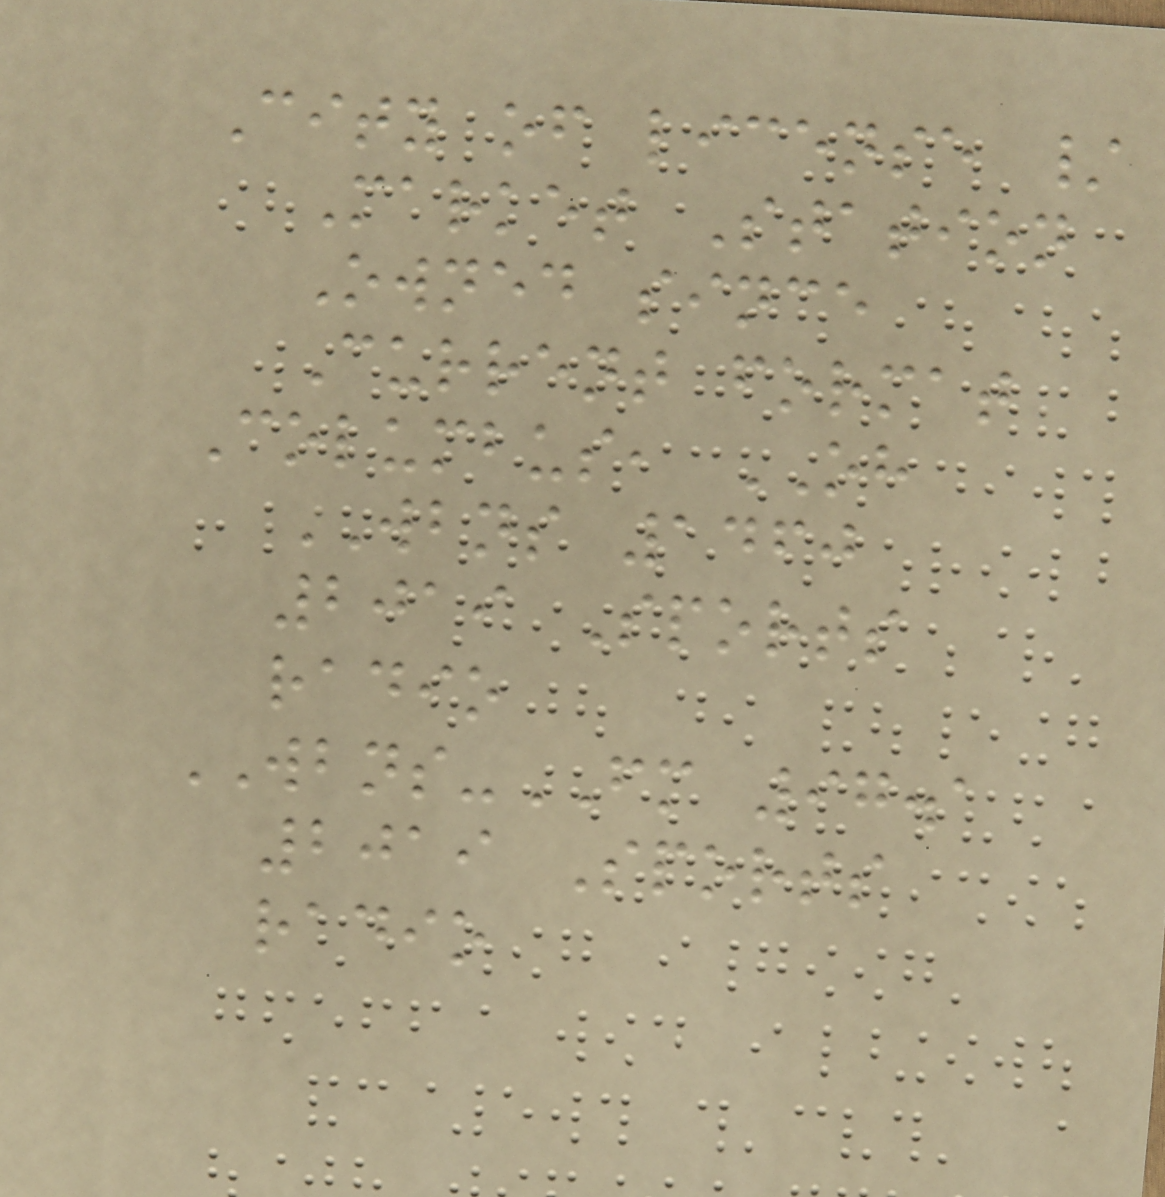City of license /
Market Station
Owned since
Current format
Columbus, OH
WBNS 1460
2019 Sports
radio
WBNS-FM 97.1
2019 Sports
radio
